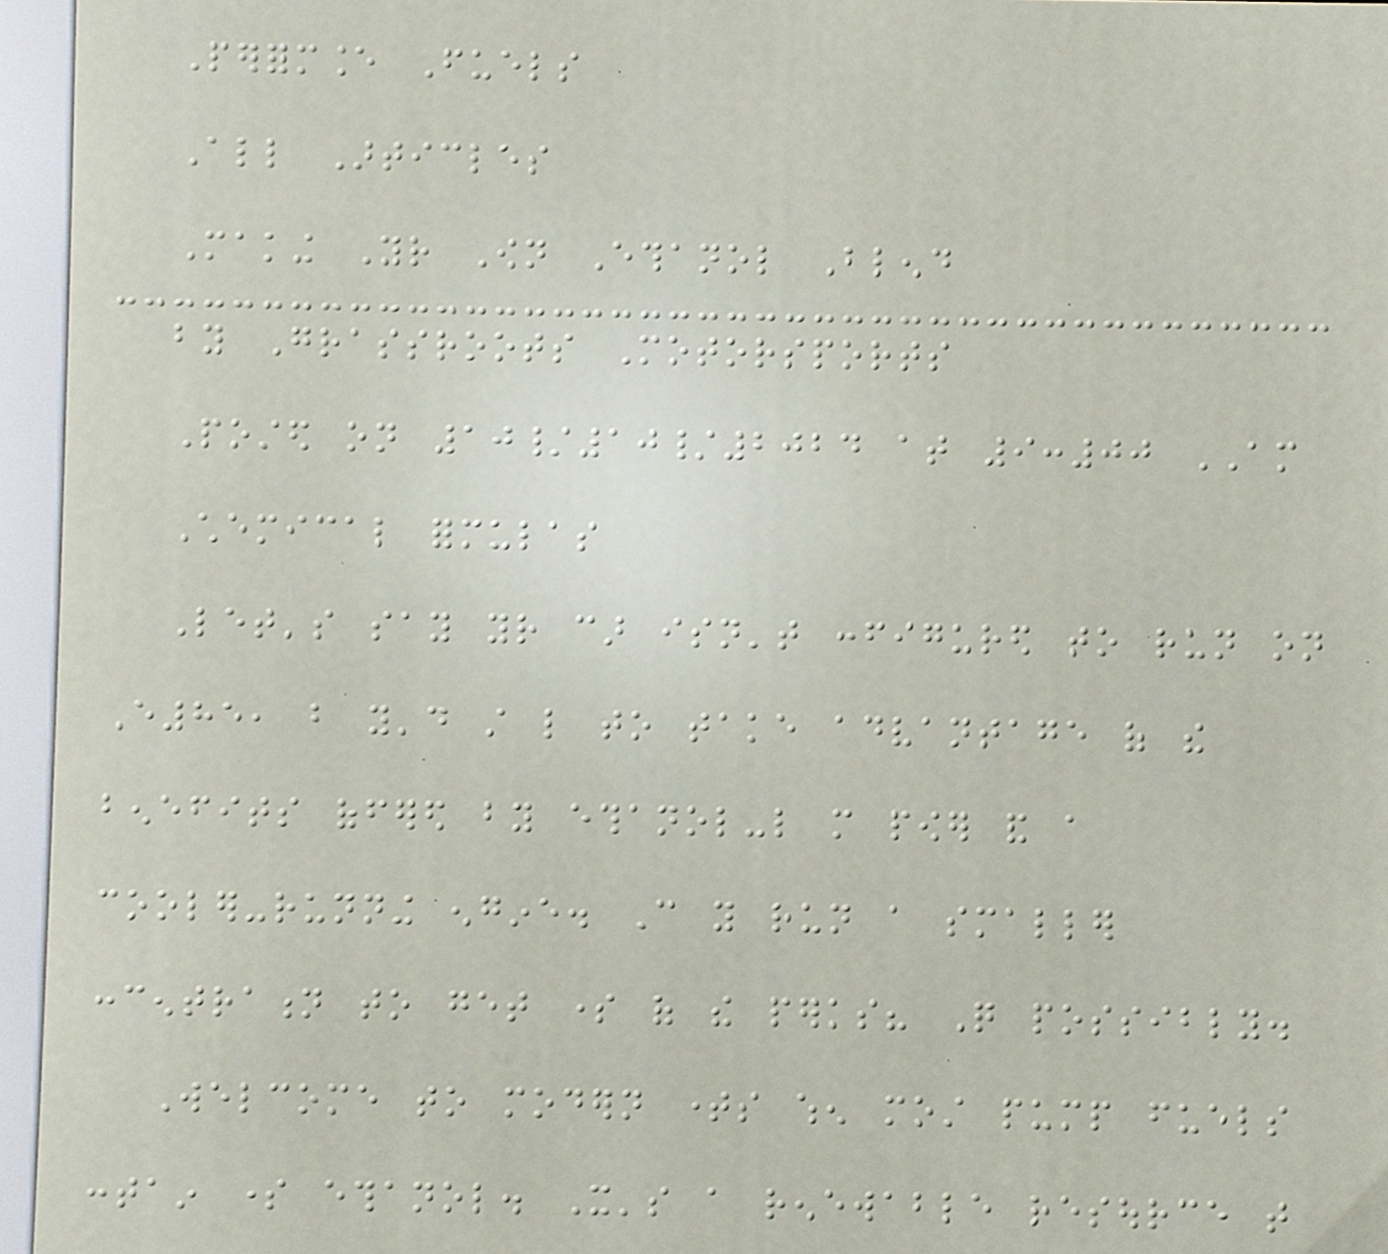Performance Fuels
All Articles
Making Your Own Ethanol Blend
by Grassroots Motorsports
Posted on 10/10/2024 at 9:00 AM
Chemical formulas
Let's say your car isn't configured to run on
E85, but you'd still like to take advantage of the
benefits offered by ethanol-like more power and a
cooler-running engine. Can you run a smaller
concentration to get some of the perks? Quite possibly.
Welcome to modern times when most pump fuels
contain some ethanol. It's a renewable resource that
